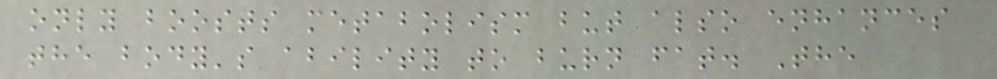only boosts metabolism but also enhances
the body's ability to burn fat. The
